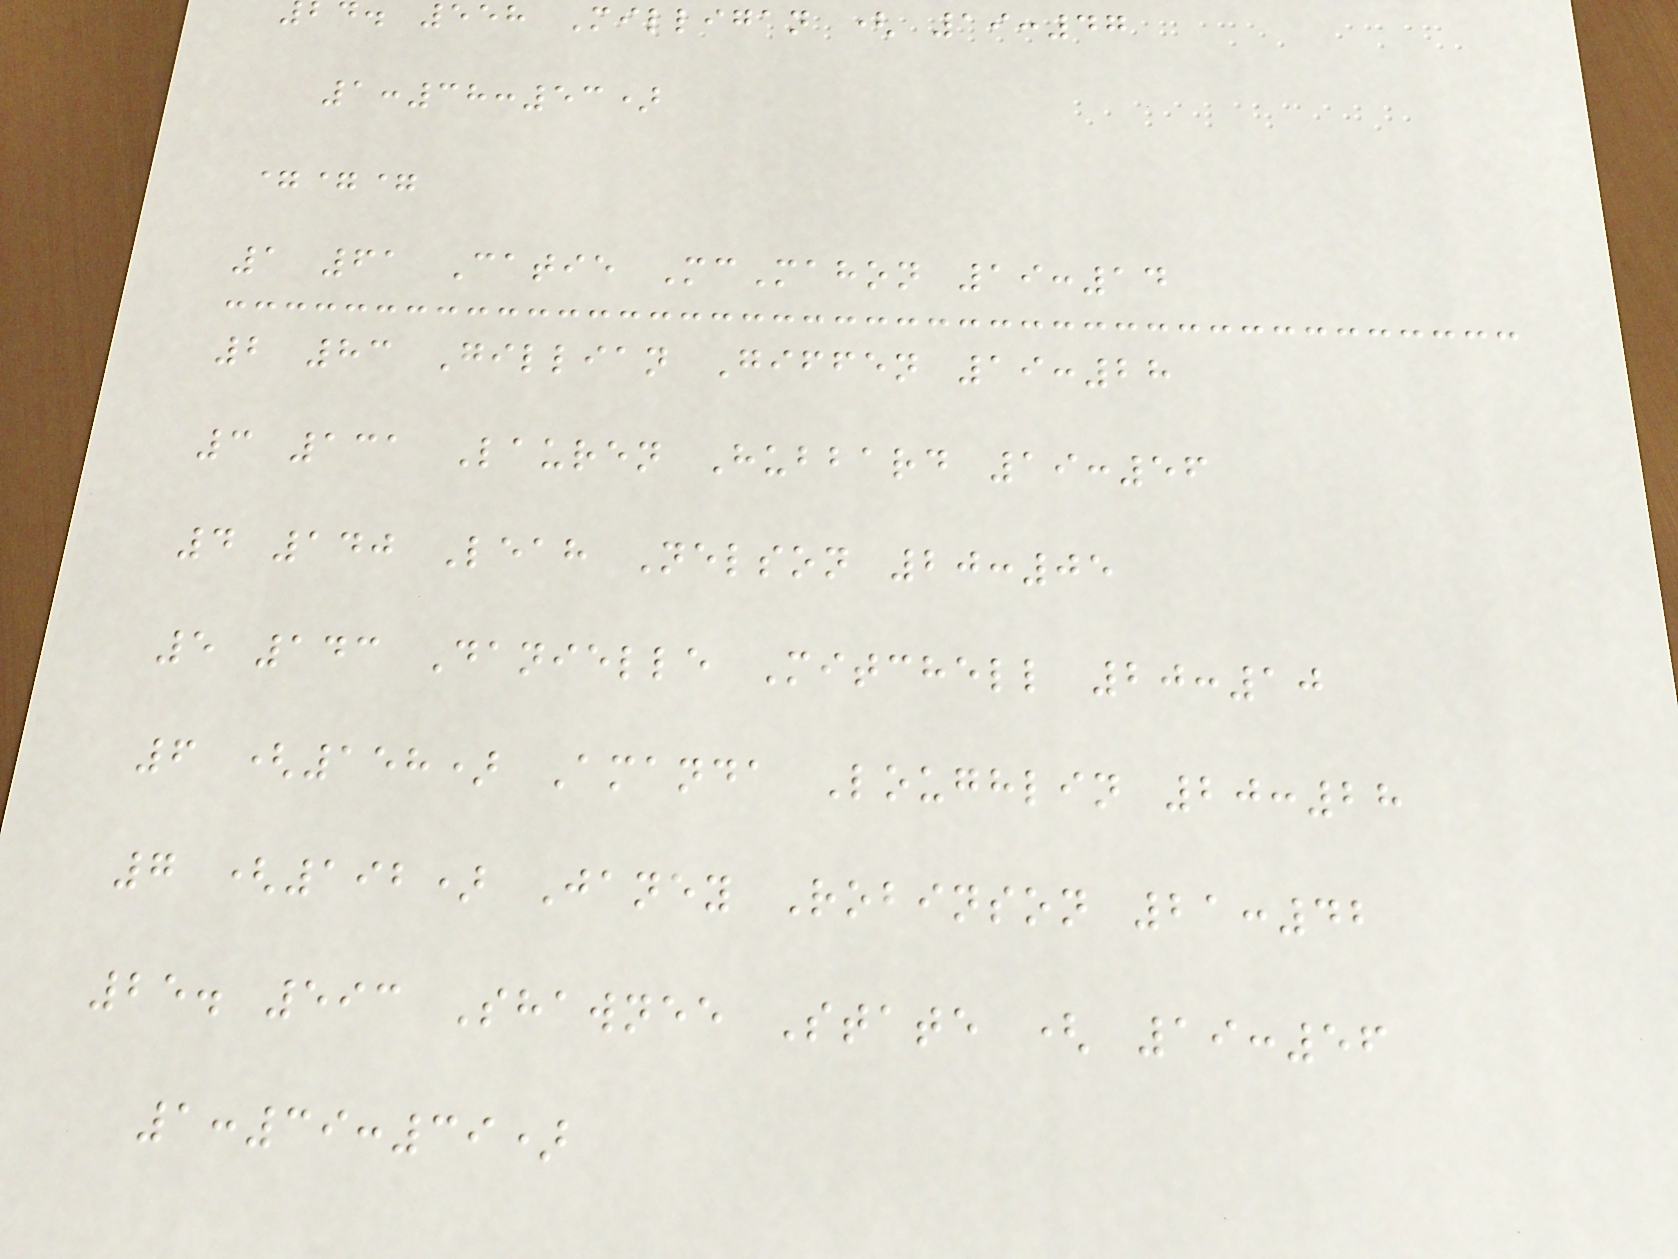. 558 Milligan ( 19:47
1:38:53)
===
1 61 Catie McMahon 19:14
2 83 Gillian Giffen 19:28
3 131 Lauren Hubbard 19:56
4 140 Leah Nelson 20:05
5 143 Danielle Mitchell 20:10
6 (158) Amanda Loughlin 20:28
7 (192) Janey Robinson 21:42
25. 593 Shawnee State ( 19:56
1:39:39)
